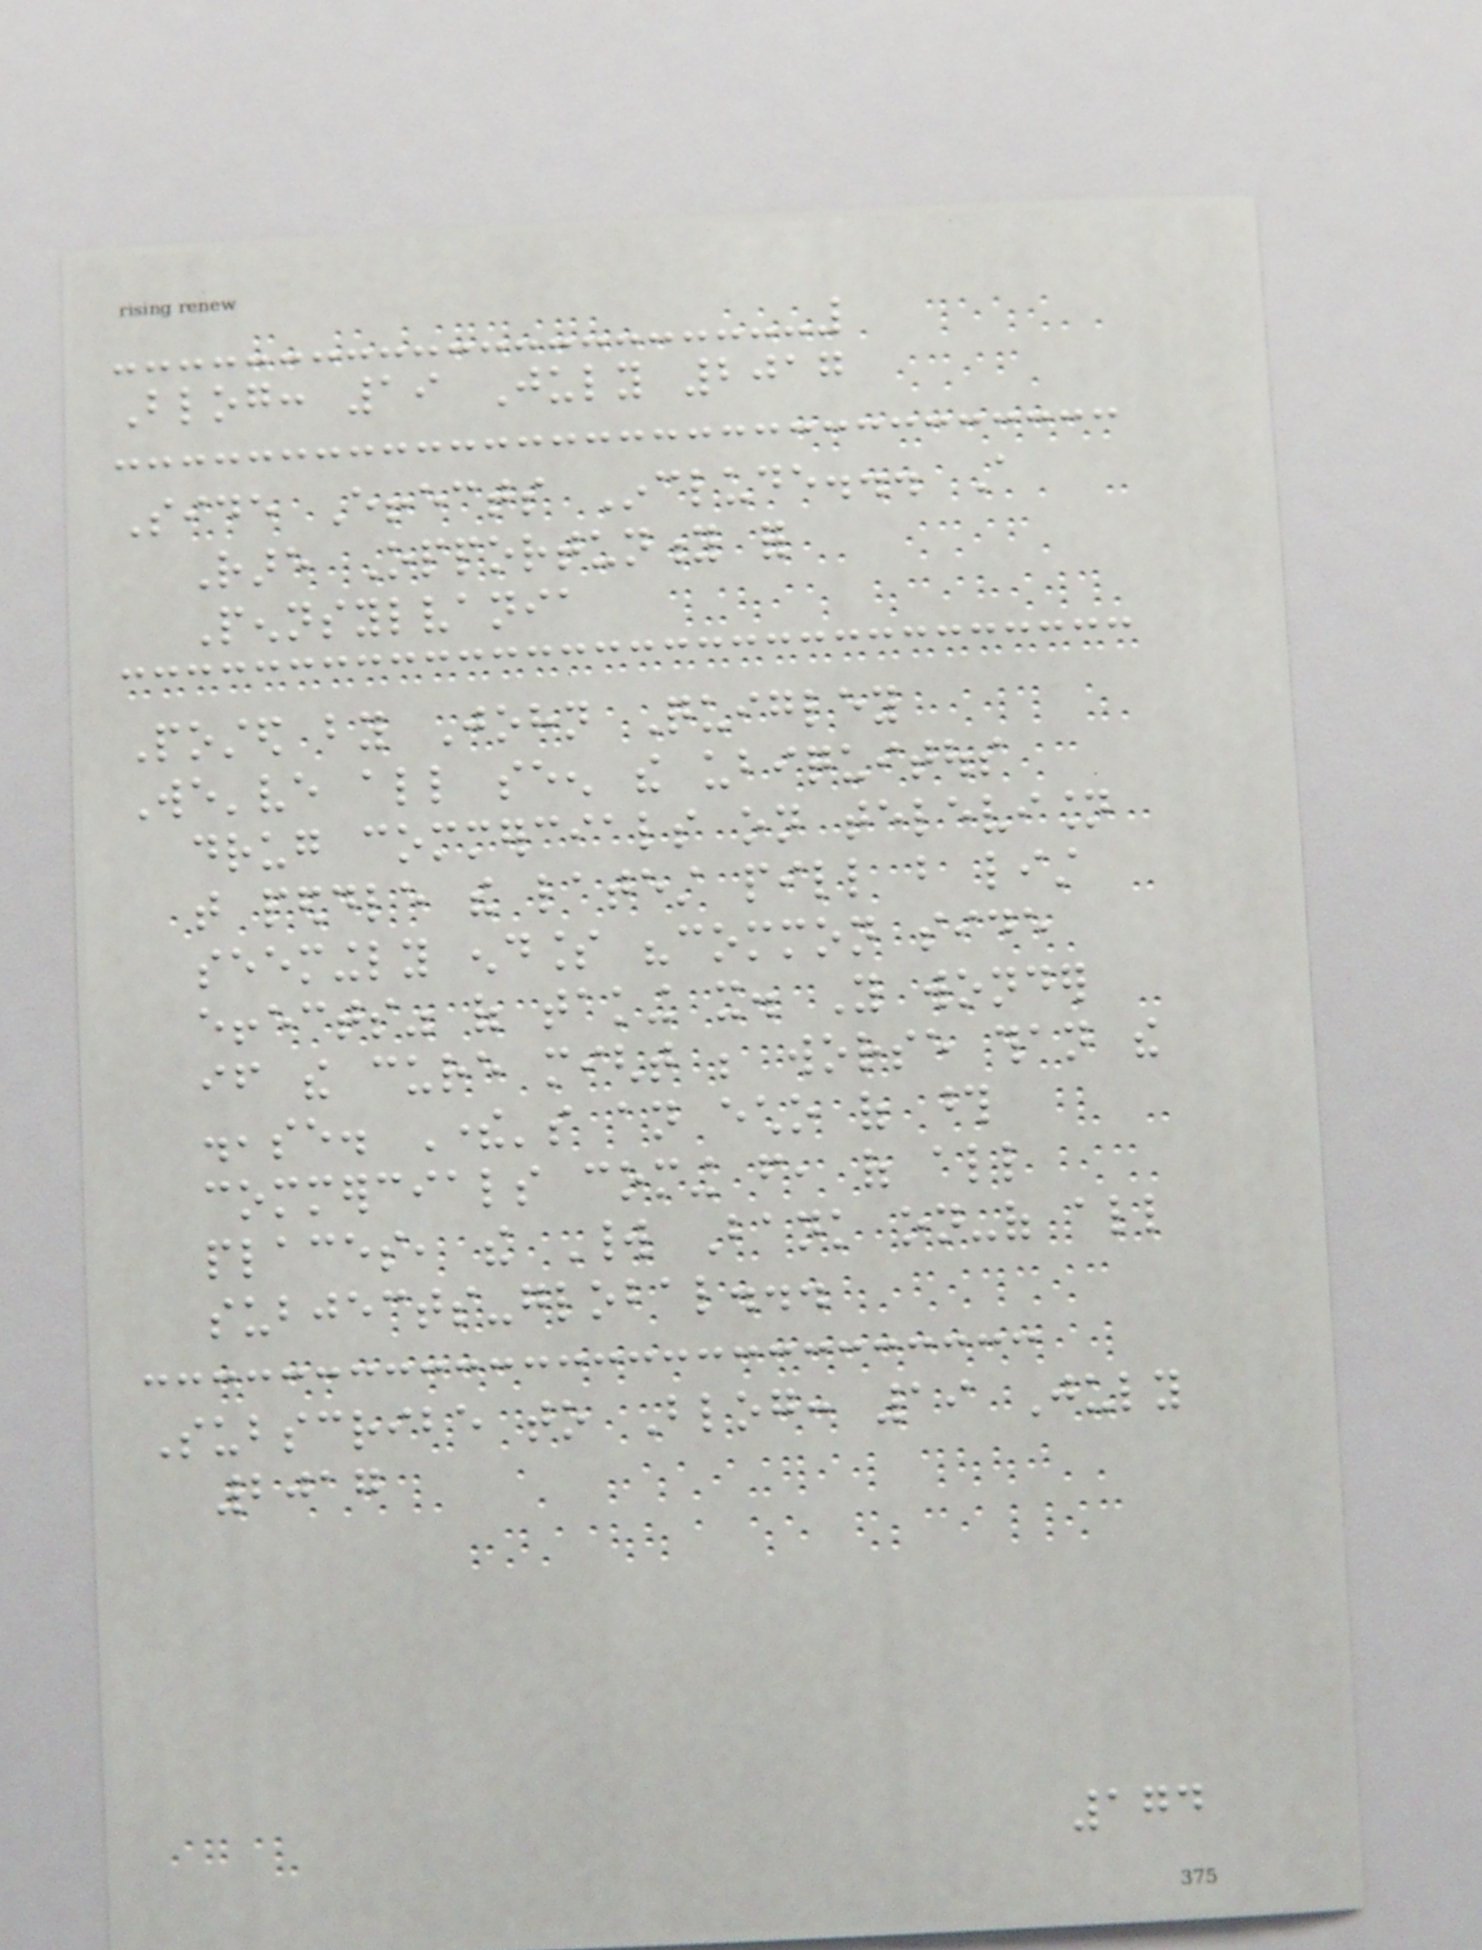Blog: 19 July 2017
Side Effects Include... A
Rare Opportunity for
Pennsylvania
Posted by John Quigley
We've all seen the ubiquitous
drug commercials on television
that peddle the latest pill but list
seemingly endless "common side
effects" of taking it. You wonder
if the cure might be worse than the
disease. There's an echo of those
commercials coming from, of all
places, the World Bank on-of all
subjects-global...
Subscribe to Blog: 19 July
2017
174
